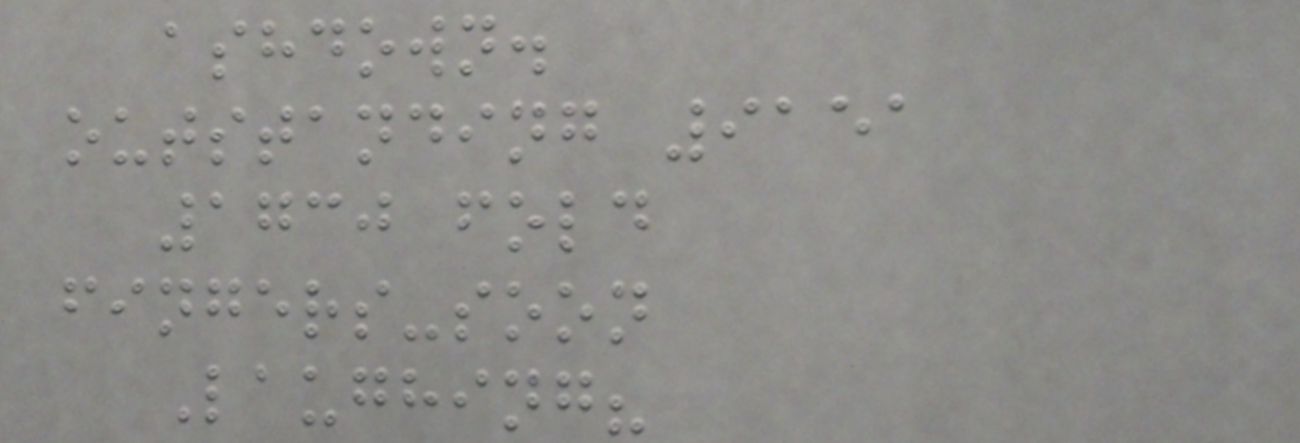ashdown.
outstanding 9151
1730 fold
fingers-soon
Laughing?
